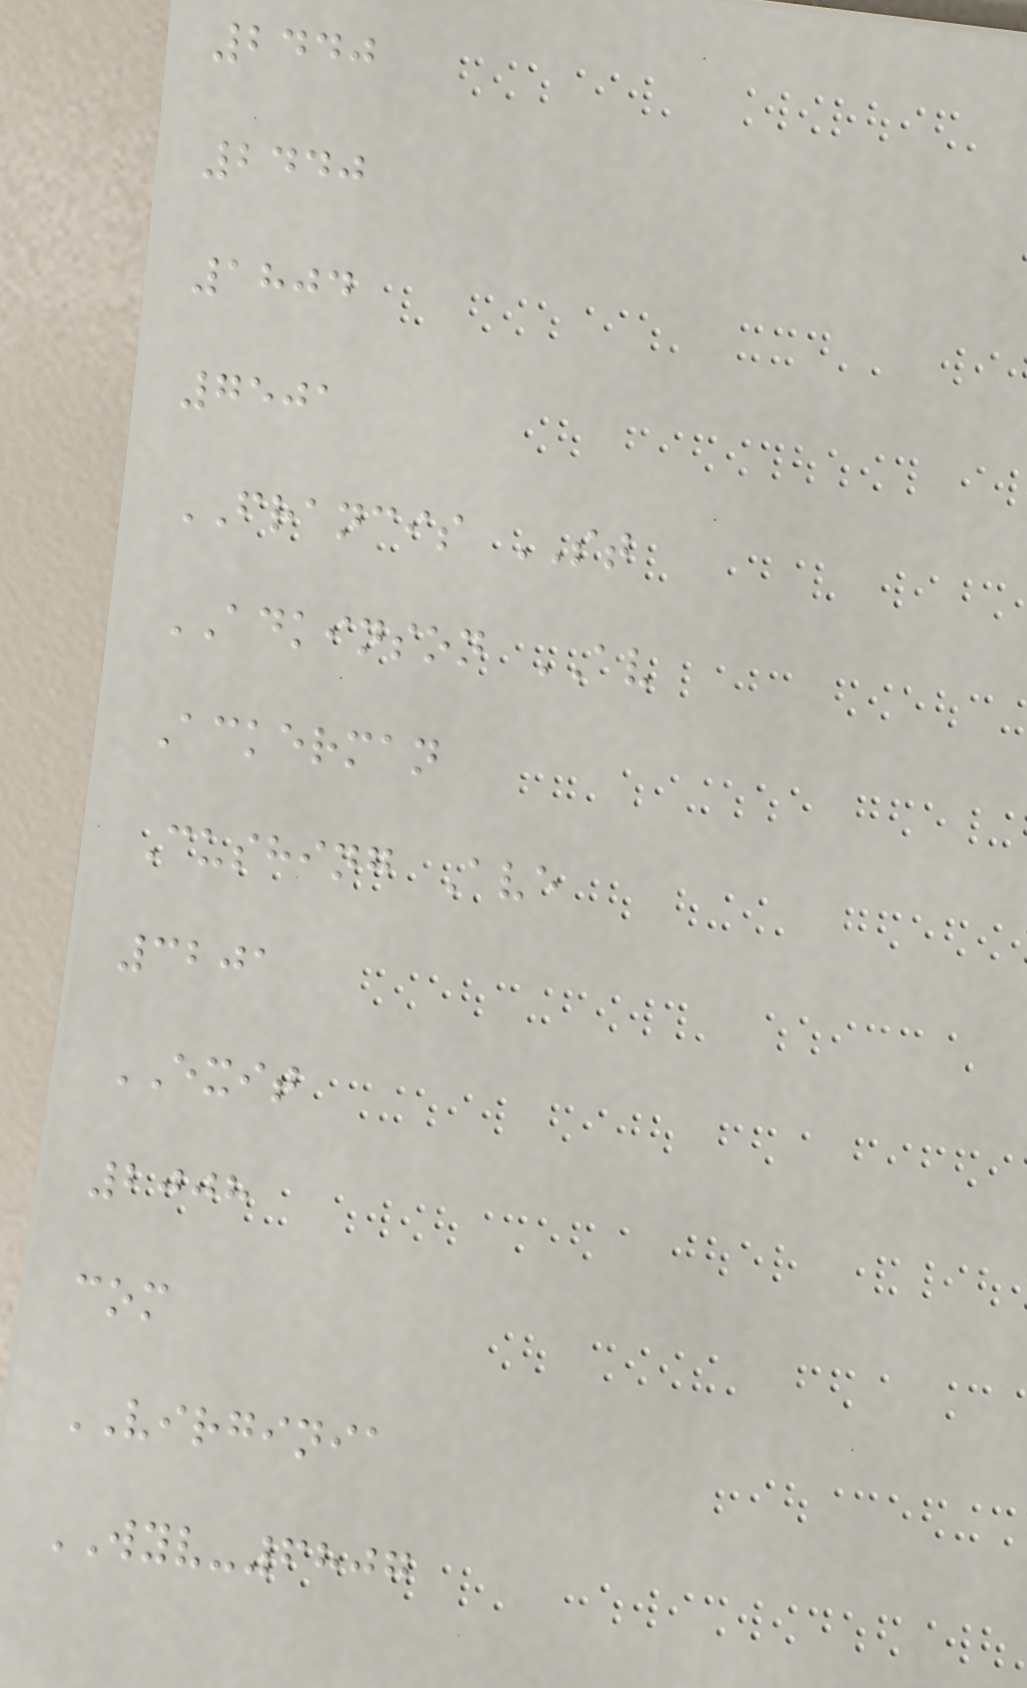2440
2440
1804
7501
FRANCIS ST
ADKINSON AV
Ackerman
Cushing Ave
3201
EXIT
2008
com
VIRGINIA
WYV-6807
